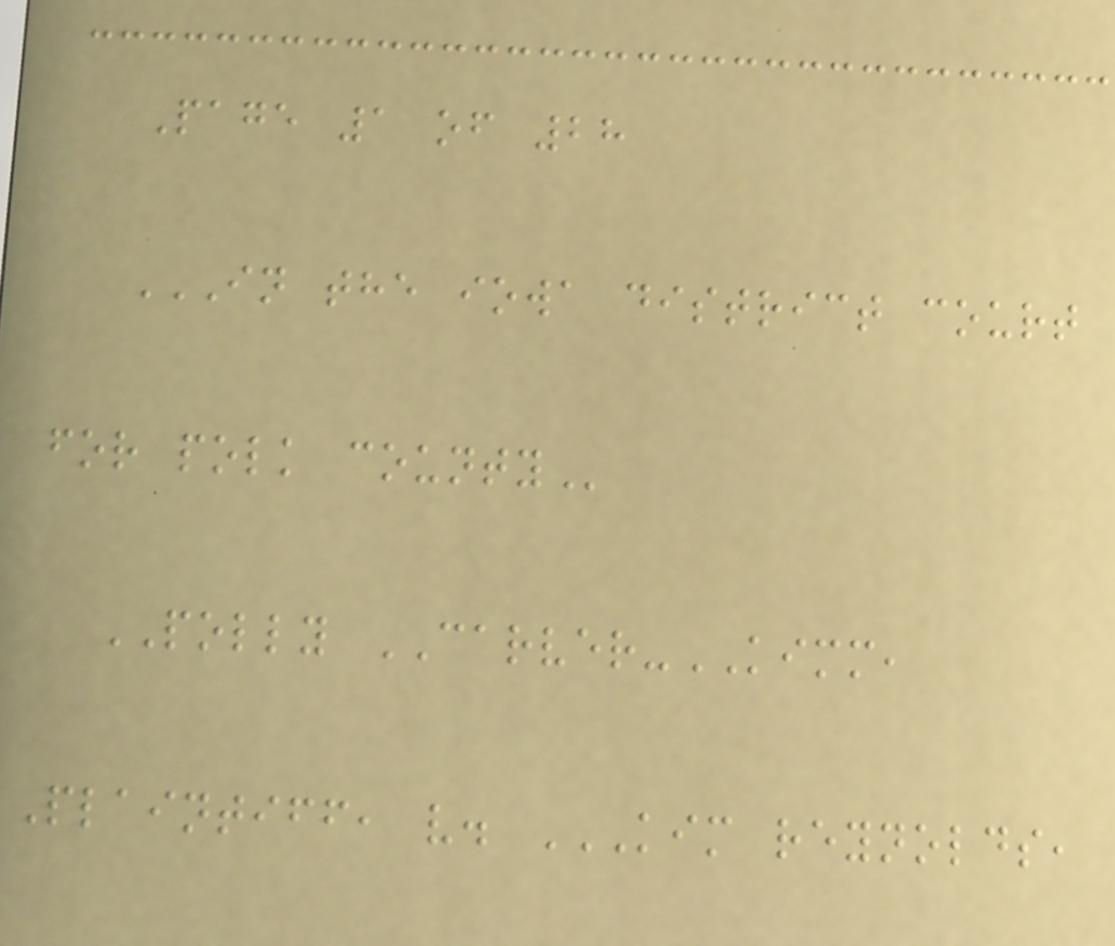Page 1 of 28
IN THE IOWA DISTRICT COURT
FOR POLK COUNTY
POLLY CARVER-KIMM,
Plaintiff, v. KIM REYNOLDS,
